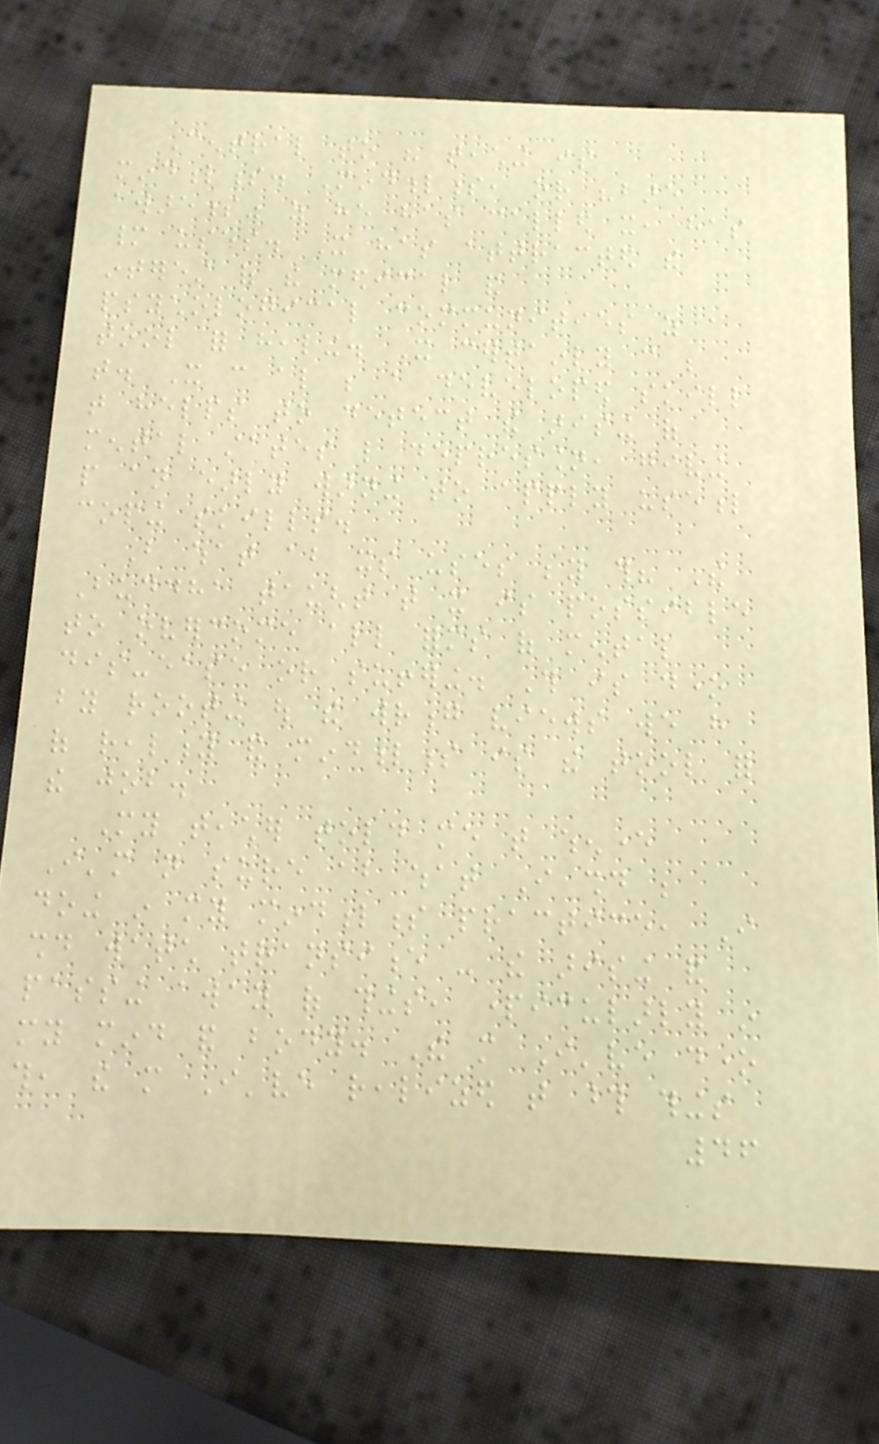Central to his teaching is
mindfulness. Mindfulness, or "bare
awareness" as he has called it, has
many uses. It has attracted the
interest of the medical and
psychological communities as a
tool for healing. It certainly can be
that. It can also be a developed skill
that helps to detect the arising of
mental states like depression, giving
people an early warning to apply useful
coping skills.
But what about its uses beyond this? The
Buddha taught that it is possible
to overcome all forms of mental
dis-ease or suffering. This is done
by rooting out the wrong views we have
of reality and mindfulness is the tool for
the job.
My teacher told me that whenever
I'm not sure about what I should be
doing in my mindfulness practice, I
should watch transience - the arising and
passing away of things, particularly in
my mind and body. The more I've done
this, the more I've realized that those things
46
